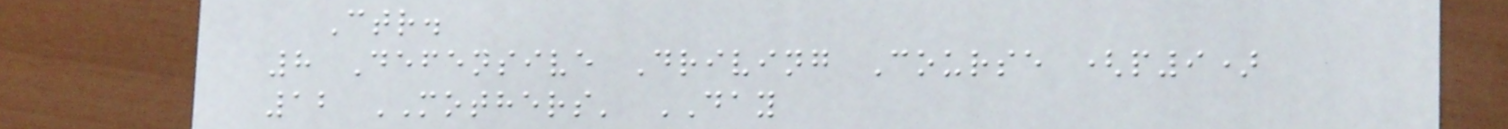Ctr.
8 Defensive Driving Course (p9)
12 MOTHERS' DAY
